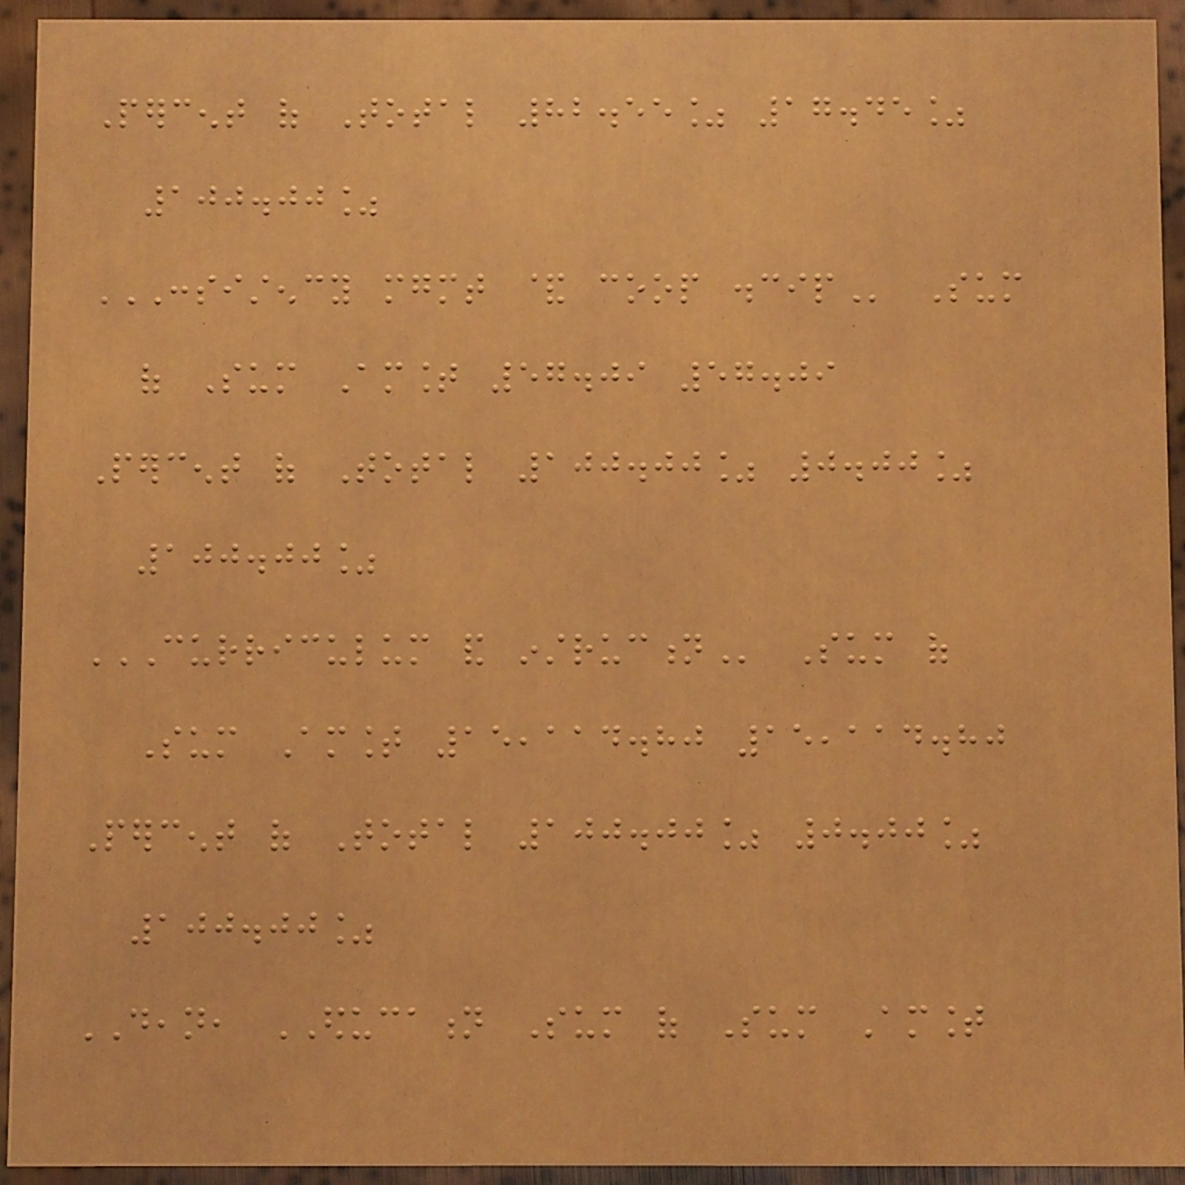Percent of Total 82.55% 17.45%
100.00%
CONSISTENCY MGMT & COOP DISCIP Sum
of Sum Amount 57.09 57.09
Percent of Total 100.00% 0.00%
100.00%
CURRICULUM AND INSTRUCTION Sum of
Sum Amount 15,114.80 15,114.80
Percent of Total 100.00% 0.00%
100.00%
DEAN, EDUCATION Sum of Sum Amount
